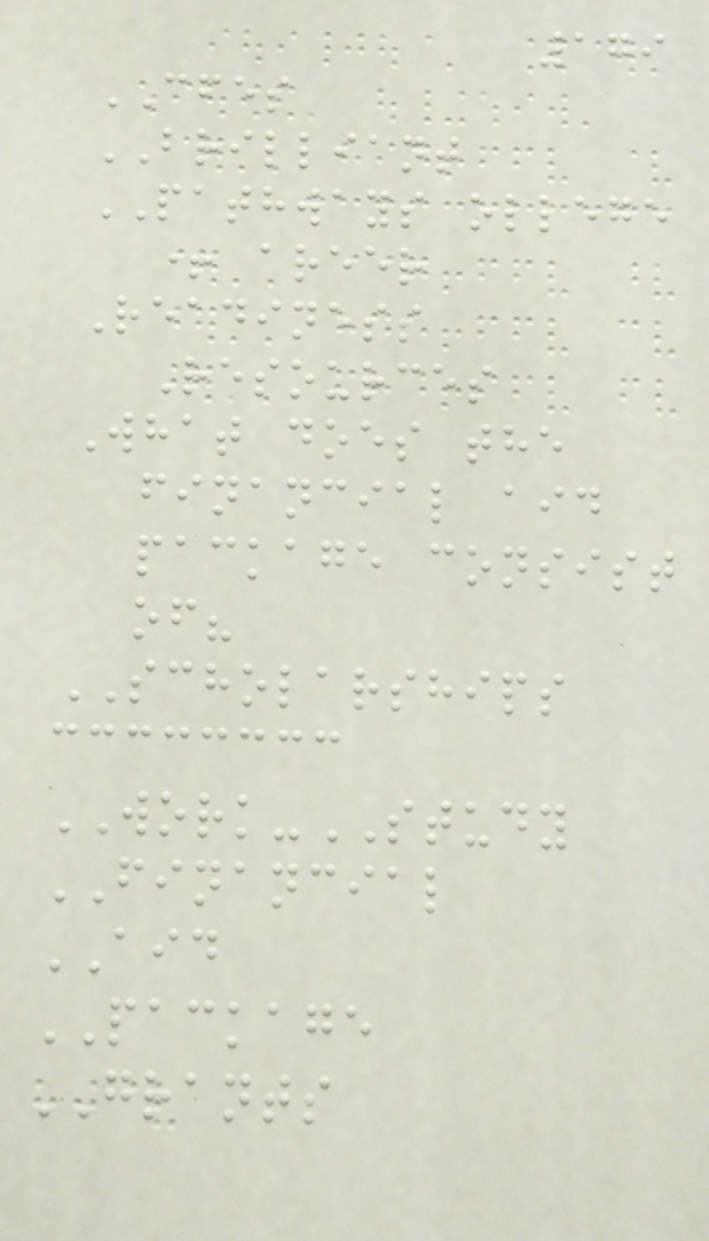179
CFES
BRILLIANT
PATHWAYS ollege
+ areer
Readiness
Resources
What does the
financial aid
package consist
of?
SCHOLARSHIPS
WORK-STUDY
FINANCIAL
AID
PACKAGE
GRANTS
